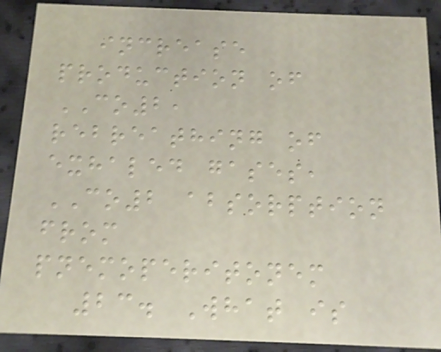increase
production of
CO2,
rebreathing of
exhaled gases,
CO2 absorption
from
pnemoperitonem
23. What is
